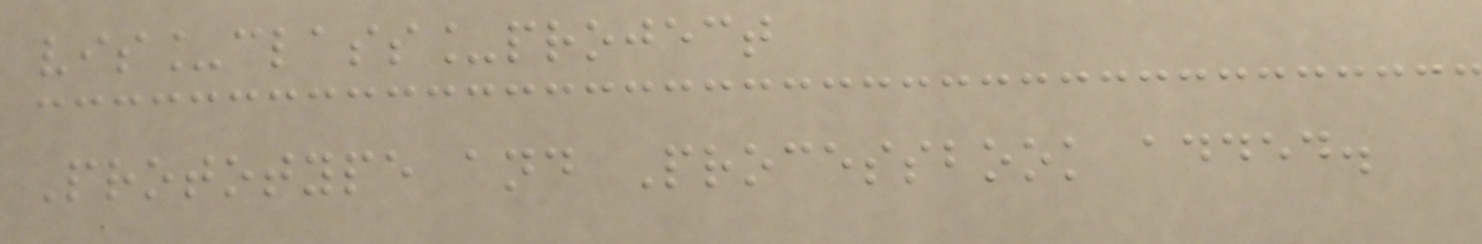vis_class_project
Prototype and Processbook added.
